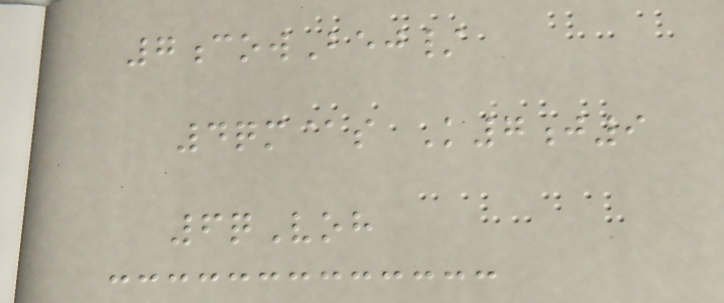7cowBej/
4qm@s K7j9
6qVoh
